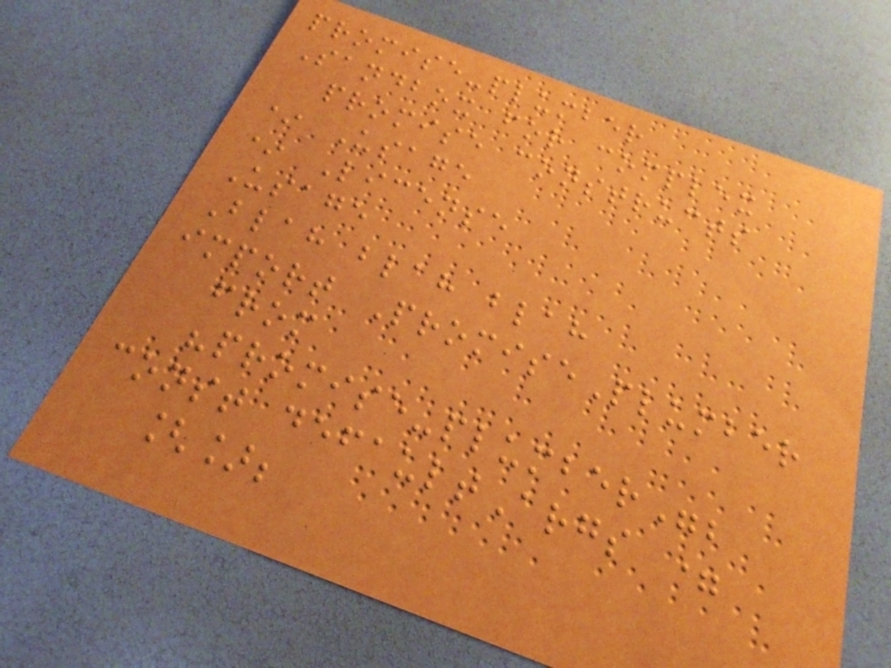promise-plumber
Sandbox for complex
promise constructs
* Usage
* License
Usage
Blah blah blah
import PromisePlumber
from
"promise-plumber";
const defaultArgs =
[];
